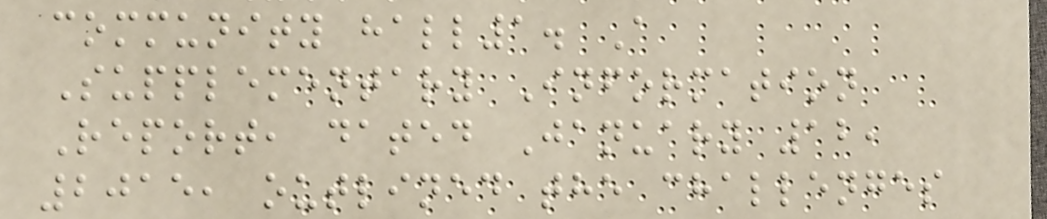community hall1. A
Supplementary Information
Report, dated January 12,
2015, outlined the challenges
